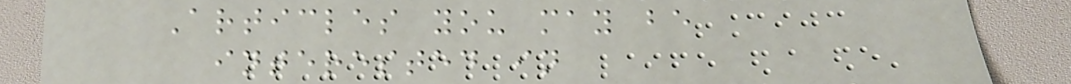Articles you may be
interested in
